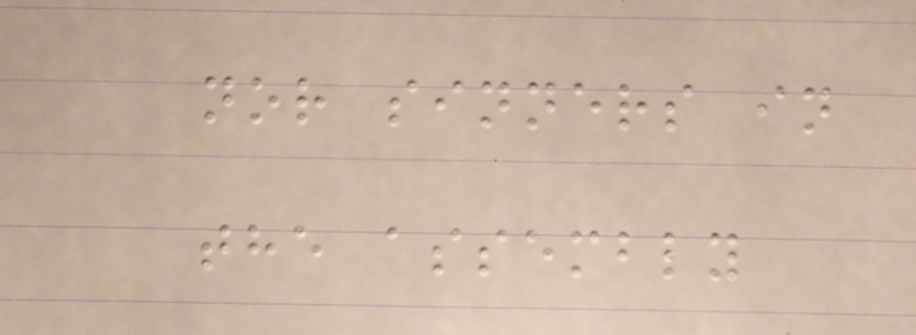nor sinners in
the assembly
